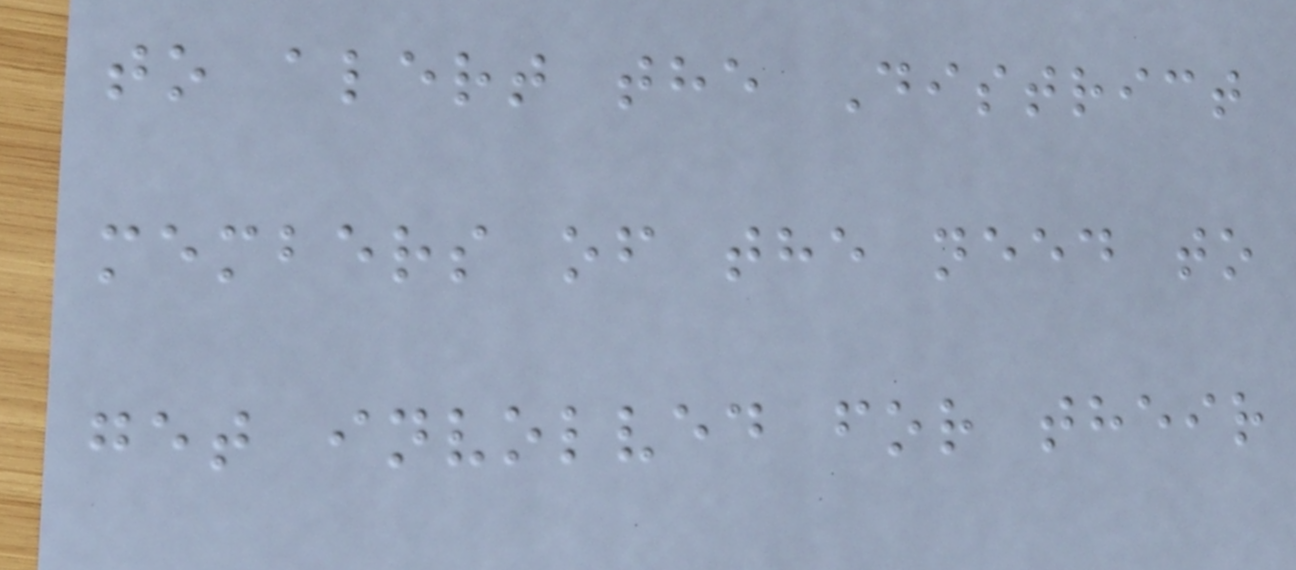to alert the District
members of the need to
get involved for their
